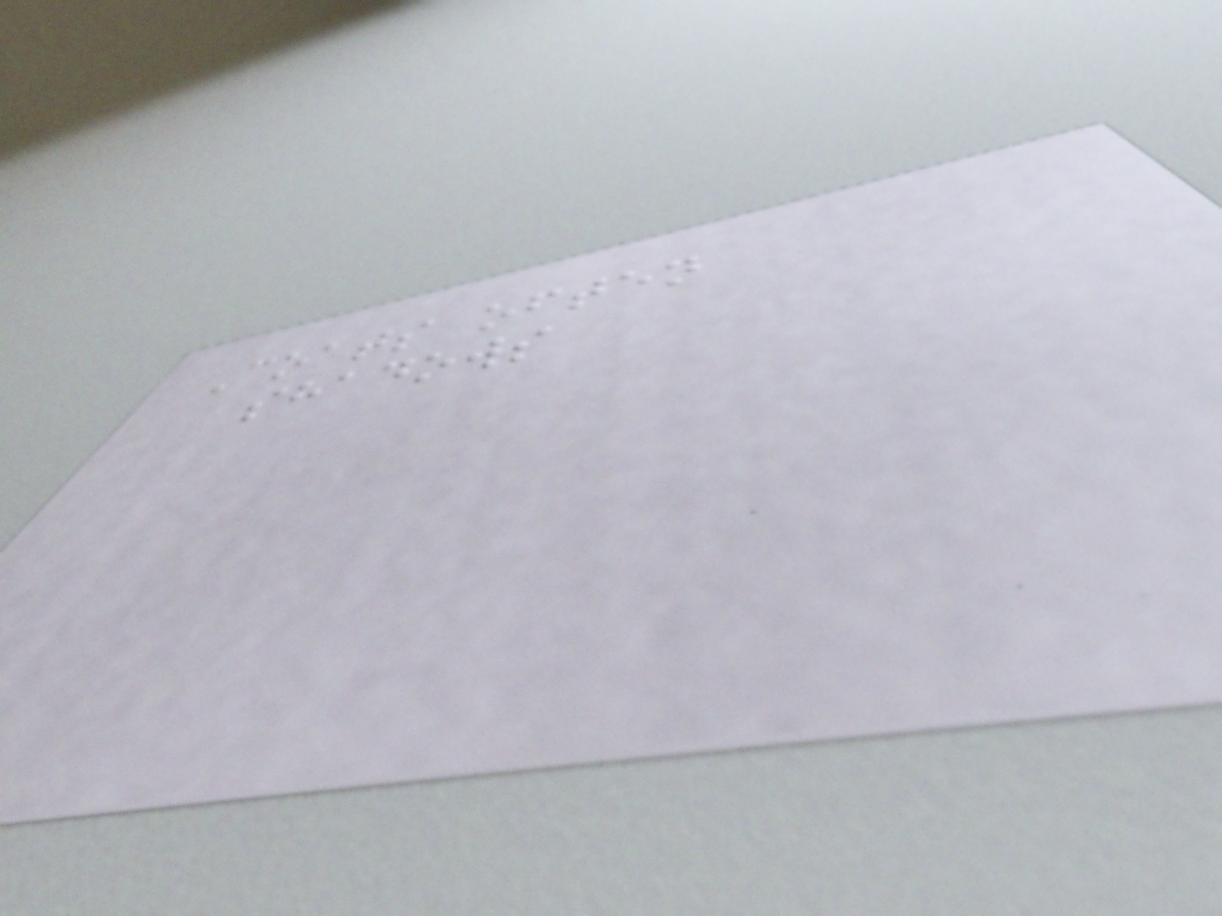Coats often
shadows
